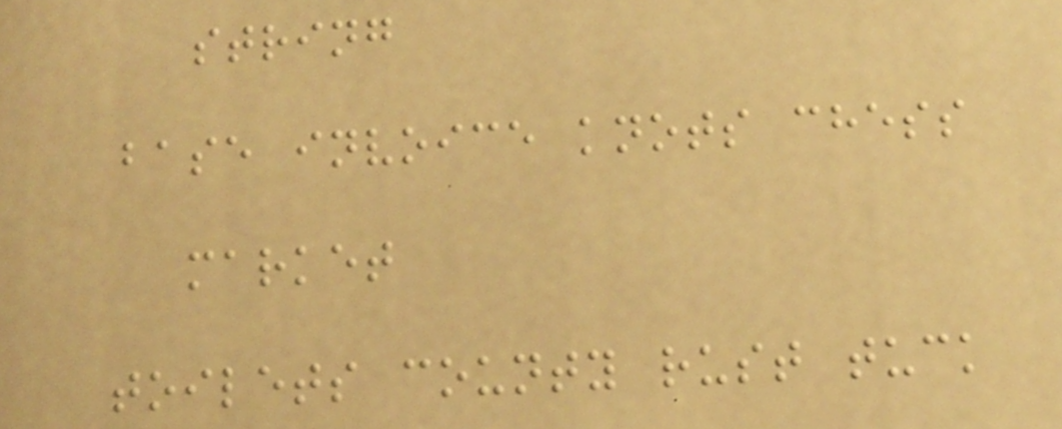string
base invoice knots chess
market
toilets county rust tuck
